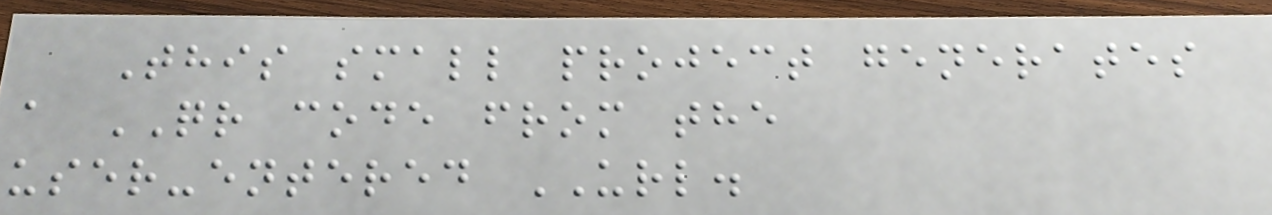This small project generates
a QR code from the
user-entered URL.
